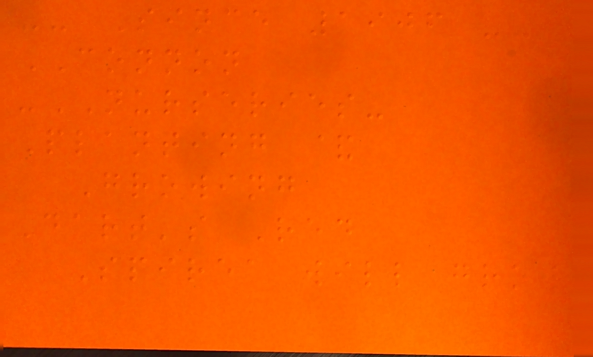-- Since 1906 --
CONNON
-NURSERIES-
Planting &
Growing
Dart's Red
Spirea will grow
